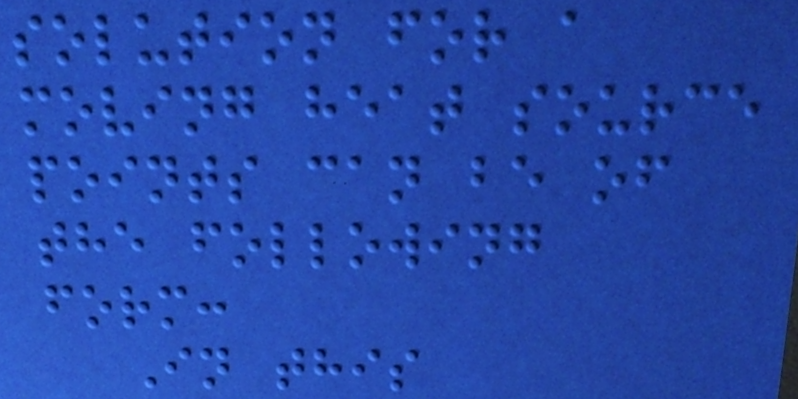solution for a
moving heat source
points can be of
the following
form:
In this
